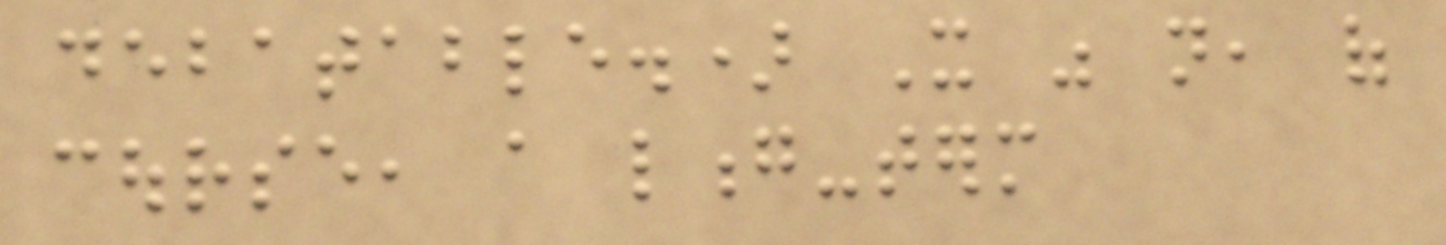debatable.) It was not, of
course, a long-term
